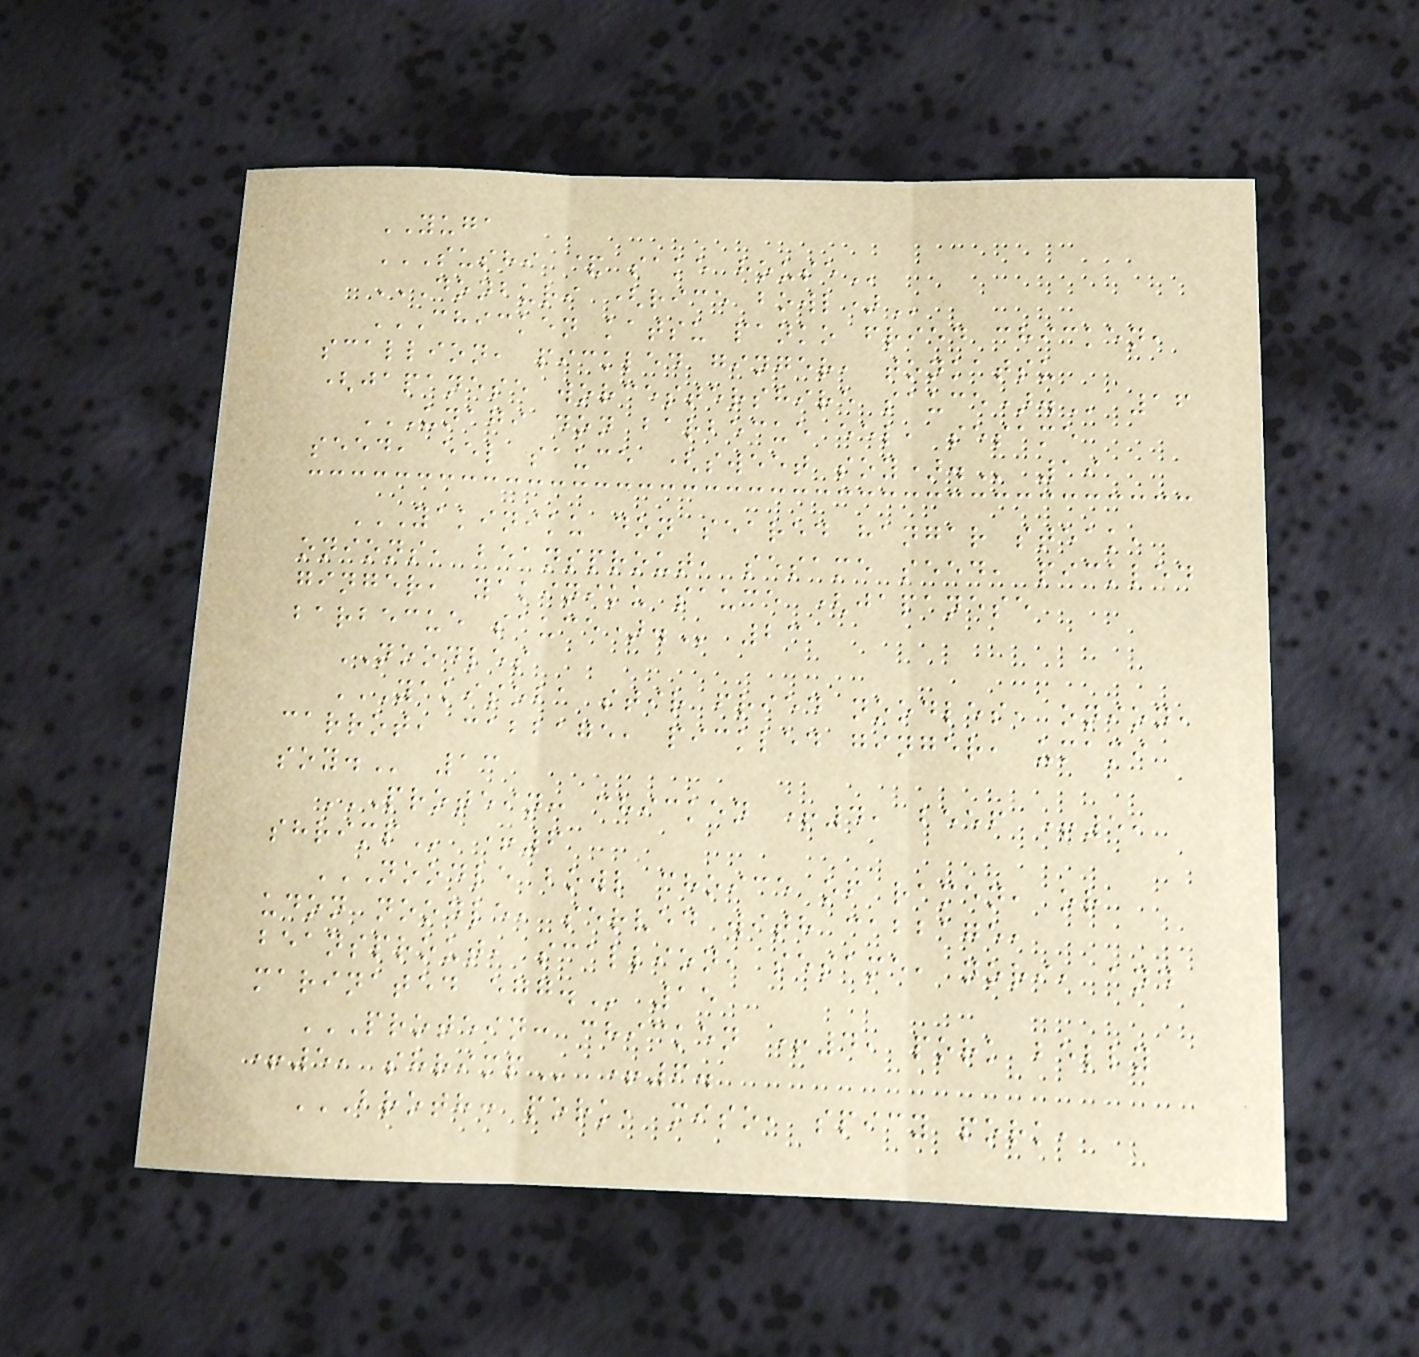YUGA
SUSHI & SAKE HOUSE
DONBURI (RICE BOWL)
CHICKEN KATSU PANKO FRIED CHICKEN,
SCALLION, PICKLED GINGER, TONKATSU
(JAPANESE WORCESTERSHIRE SAUCE). 16
UNAGI DON BARBECUE EEL, SESAME
SEED, EEL SAUCE (SWEET SOY). 19
YAKINIKU DON SEARED HANGAR STEAK,
ONIONS, BEANSPROUT, SESAME SEED, PICKLED
GINGER, YAKINIKU SAUCE (JAPANESE
BARBECUE SAUCE). 23
NOODLES
YAKISOBA STIR FRIED NOODLES, ONION,
CARROT, CABBAGE, PICKLED GINGER, UMAMI
SOY. 13
PROTEIN: CHICKEN +4, BEEF +5,
SHRIMP +6
NOODLE BOWL CHOICE OF RAMEN, OR
UDON NOODLE, SERVED WITH CABBAGE,
BEANSPROUT, SCALLION, SESAME, NORI, AND
MARINATED EGG. 15
PROTEIN: CHICKEN +4, PORK BELLY
+5, SHRIMP +6.
BROTH: PORK, MISO, SPICY PORK,
